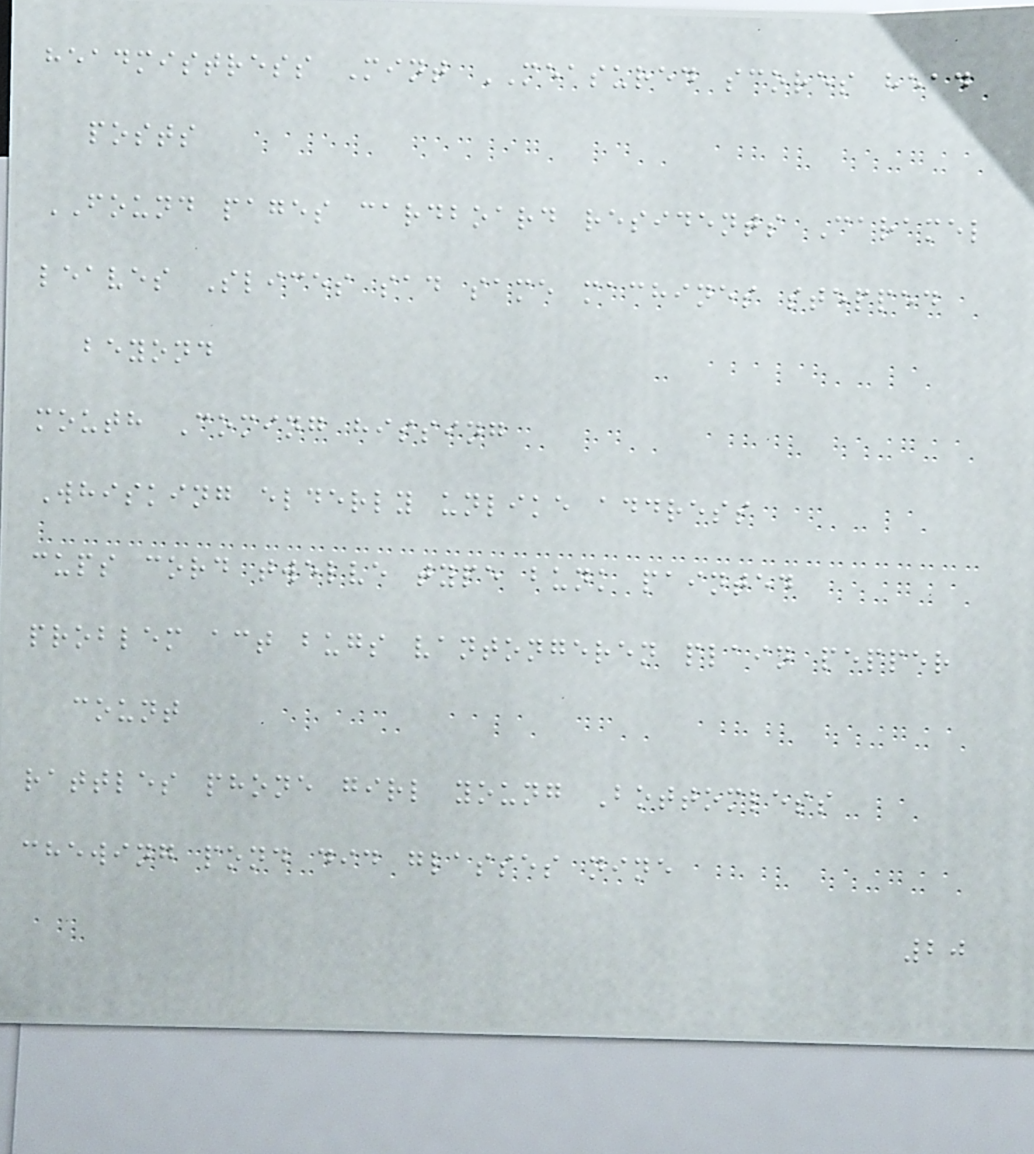headmistress Mint MEASURED scores head
posts
FOUND pages cardboard residents Caramel
leaves Slices sad same machines stepped
beyond
mouth Coming hissing
Whisking elderly unlike address
cups cord twelve type bunk painted
problem act bugs vantongeren plain pepper
count
rattles phone girl young Bottomless
chewing pond did glasses nine
20
